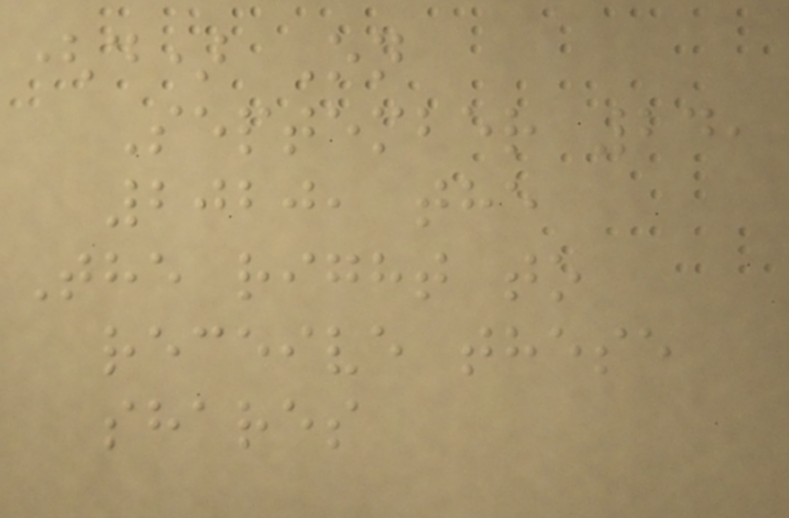(d) On
September 24,
2020, the
The right to
receive these
shares
